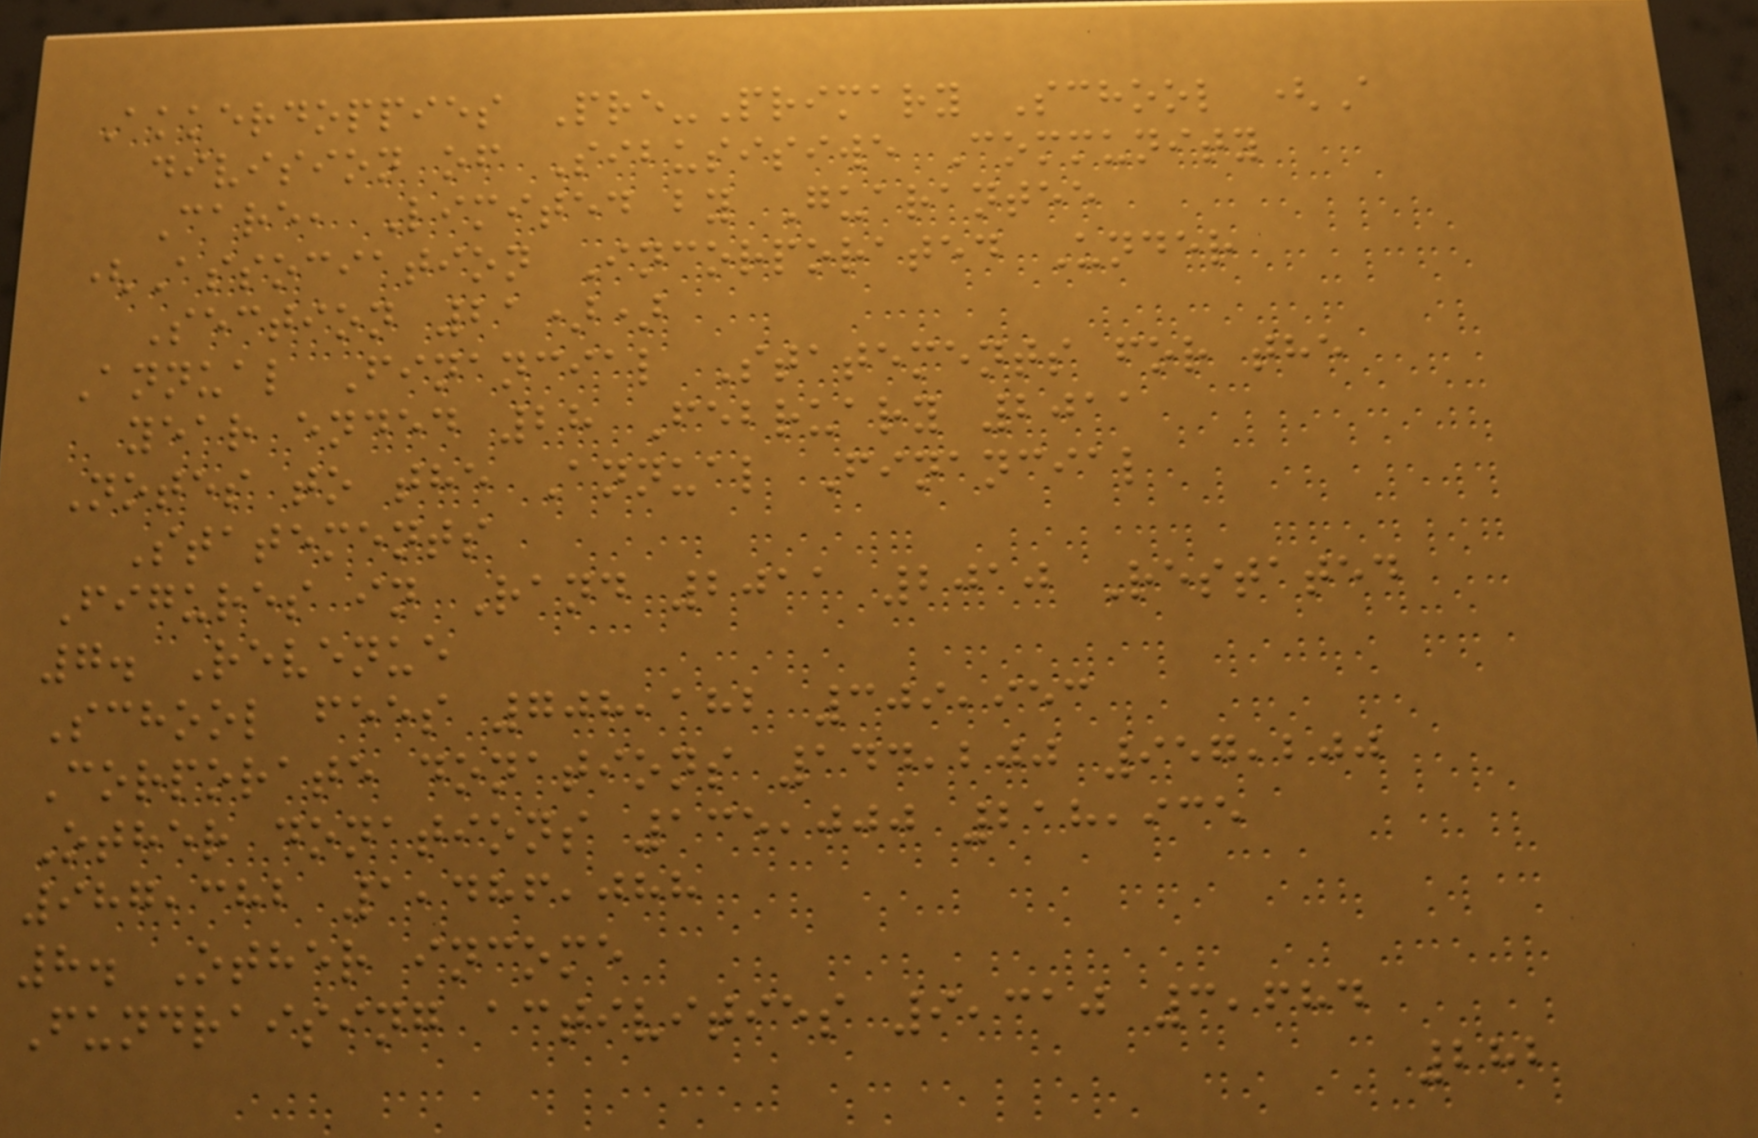Akkerdoppies Pre-Primary School (A
division of Sibusisiwe Community
Care, Limited by Guarantee
(Association Incorporated Under
Section 21))
Annual Financial Statements for the
year ended 28 February 2011
Notes to the Annual Financial
Statements
Figures in Rand 2011 2010 Restated
7. Revenue
School fees 708,182 309,953
Corporate donations 144,200 957,200
Other donations 135,000 218,935
987,382 1,486,088
8. Other income
Fundraising activities 9,310 3,684
282
